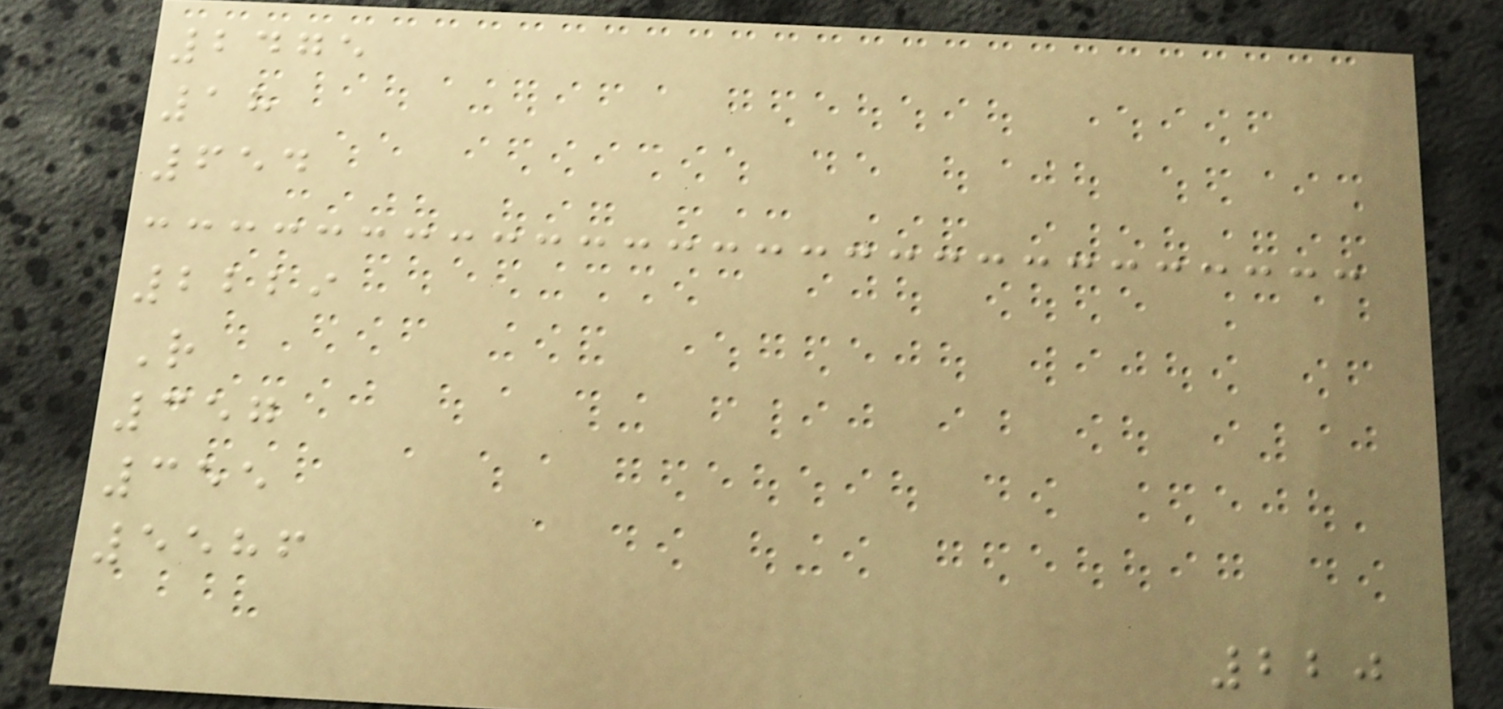2475
18
654
2229
R
357
355
5586
220
